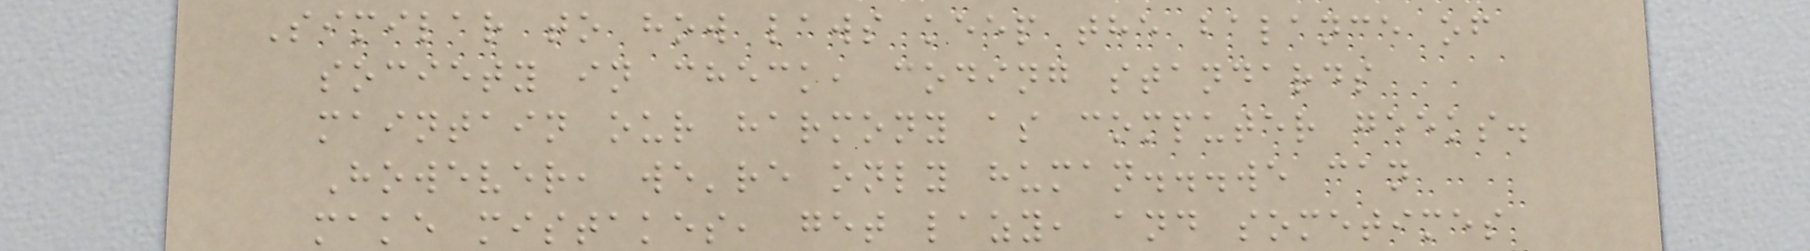Similar to how laws keep the balance of
society in check, coding standards
maintain our harmony as computer geeks.
However, we're only human...we can
make mistakes, get lazy, and sometimes
